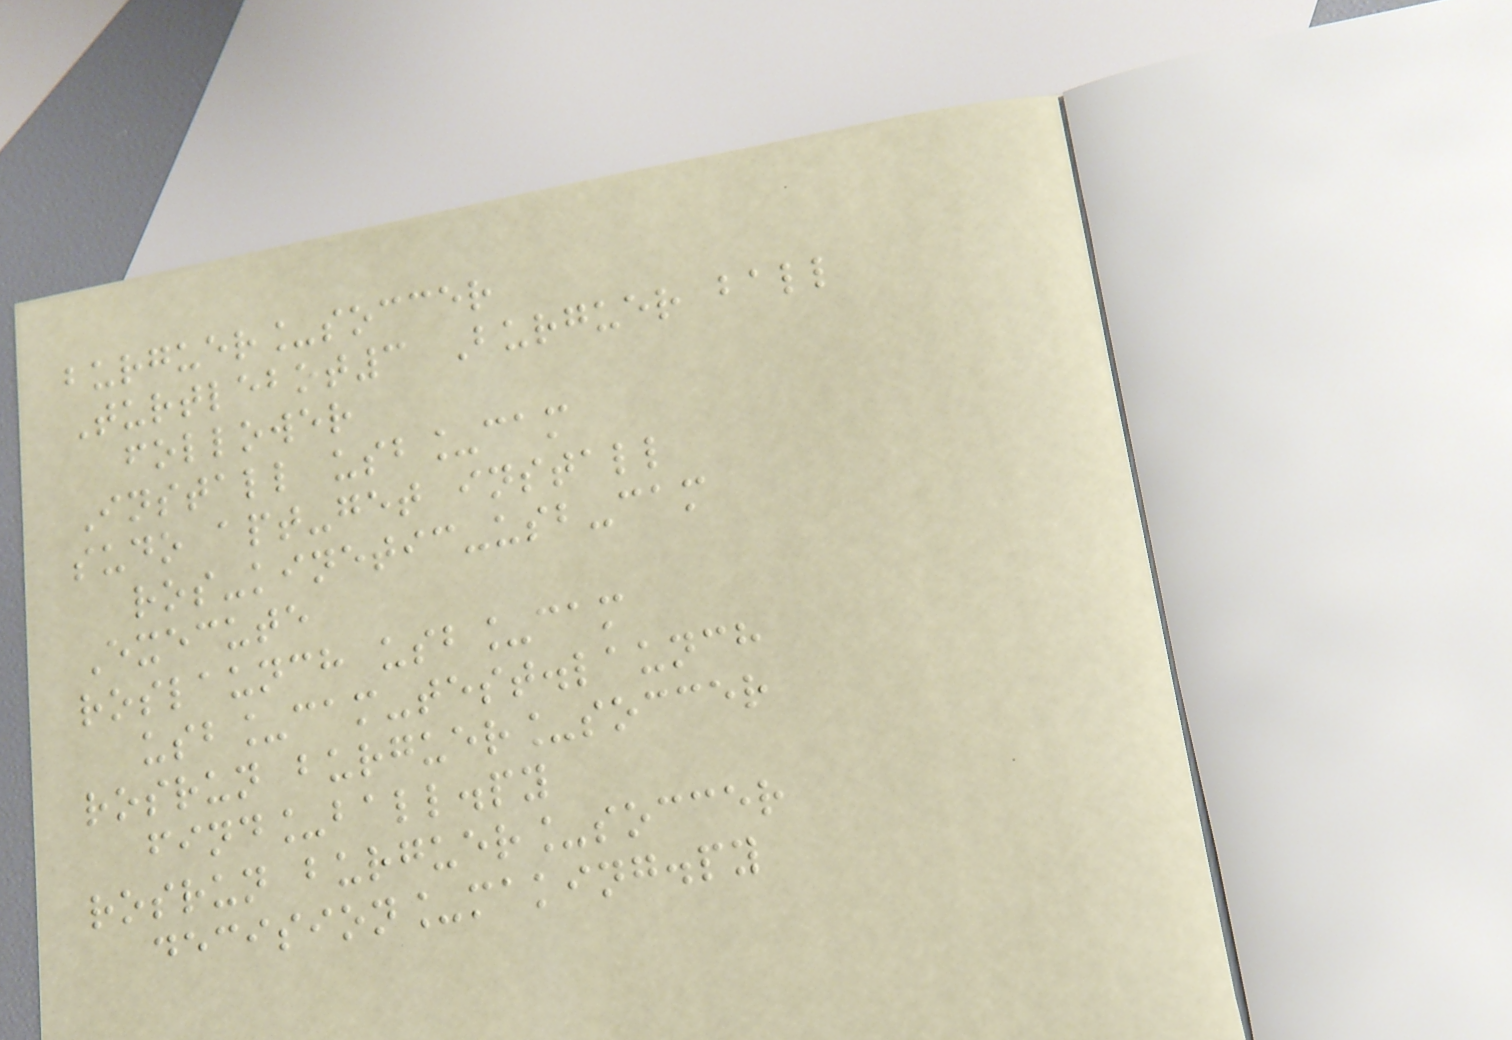burguer_soccer
Turtlebot3 Burguer ball
follower
Install usb_cam
sudo apt-get install
ros-kinetic-usb-cam
Execute
roslaunch usb_cam
usb_cam-test.launch
rosrun burguer_soccer
find_ball.py
rosrun burguer_soccer
decision_making.py
